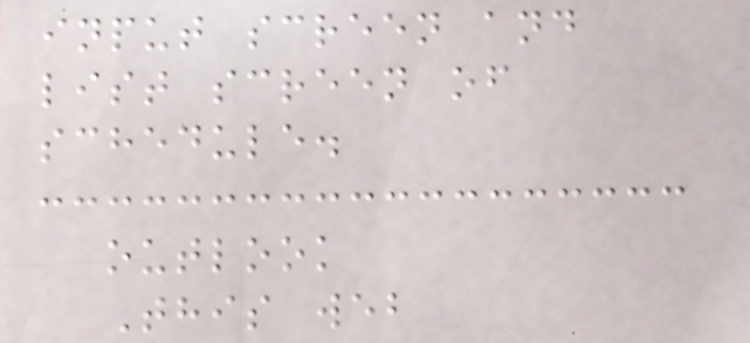input screen and
list screen of
schedule.
outlook
This web
